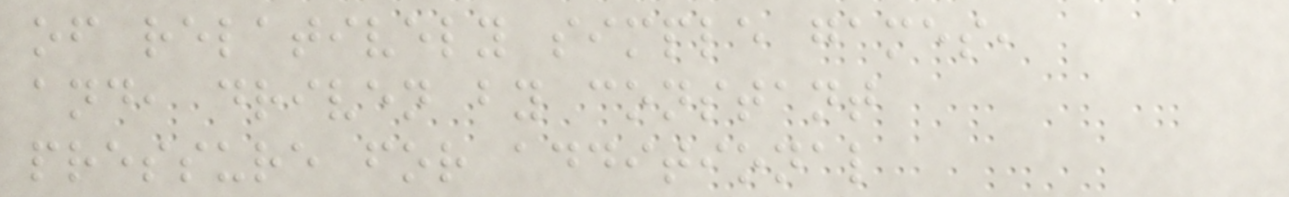of relatively simple games,
and, driven by constant
pressure for additional
